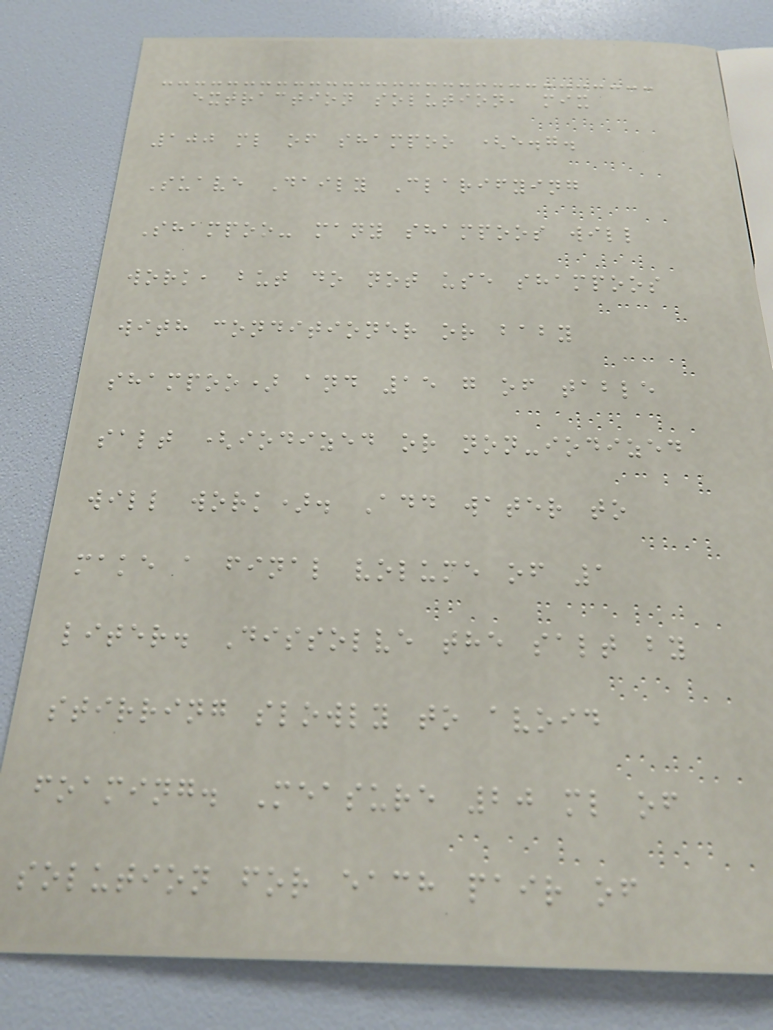extraction solution, mix
100 ml of shampoo (e.g.
Suave Daily Clarifying
Shampoo- many shampoos will
work, but do not use shampoos
with conditioner or baby
shampoo) and 15 g of table
salt (iodized or non-iodized
will work). Add water to
make a final volume of 1
liter. Dissolve the salt by
stirring slowly to avoid
foaming. Measure 20 ml of
solution for each pair of
